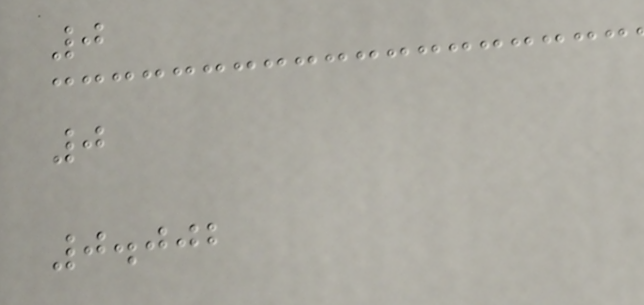0
0
0.002
